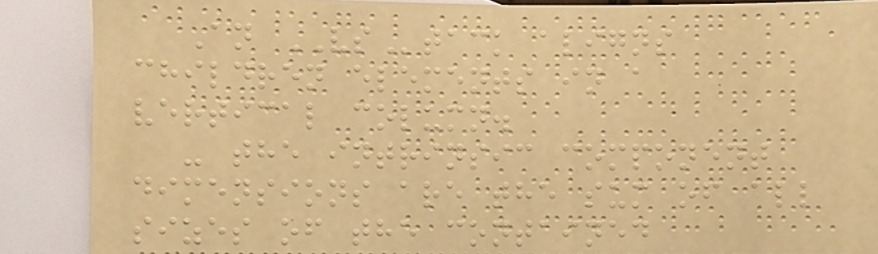An VStack aligns
children elements in a
vertical column.
- the intrinsic component
dimensions are the sum of all
sizes of the contained
